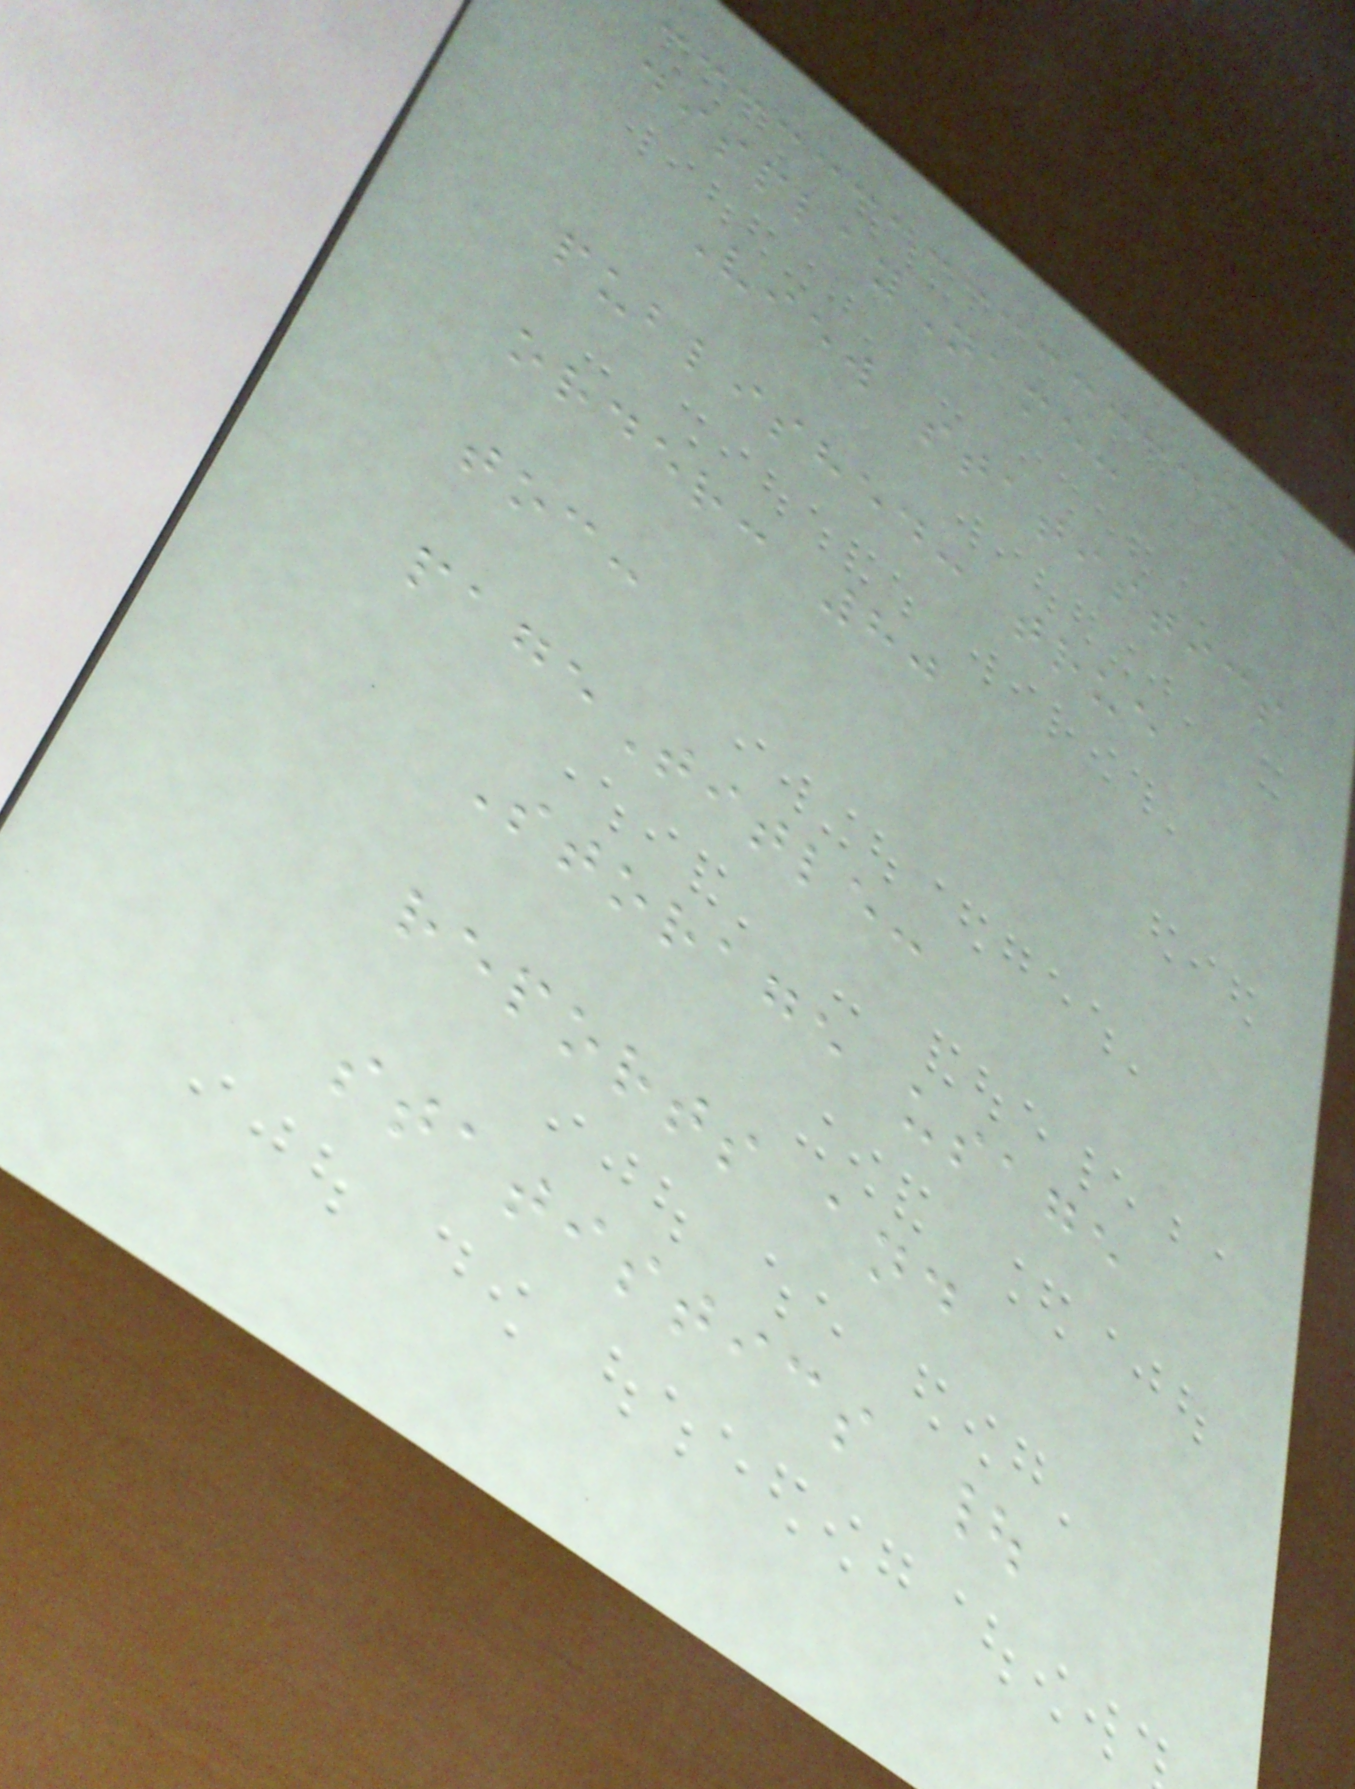displayName:
View statistics
published: true
order: 80
toc:
pageTitle:
Storage usage
reports and
statistics |
